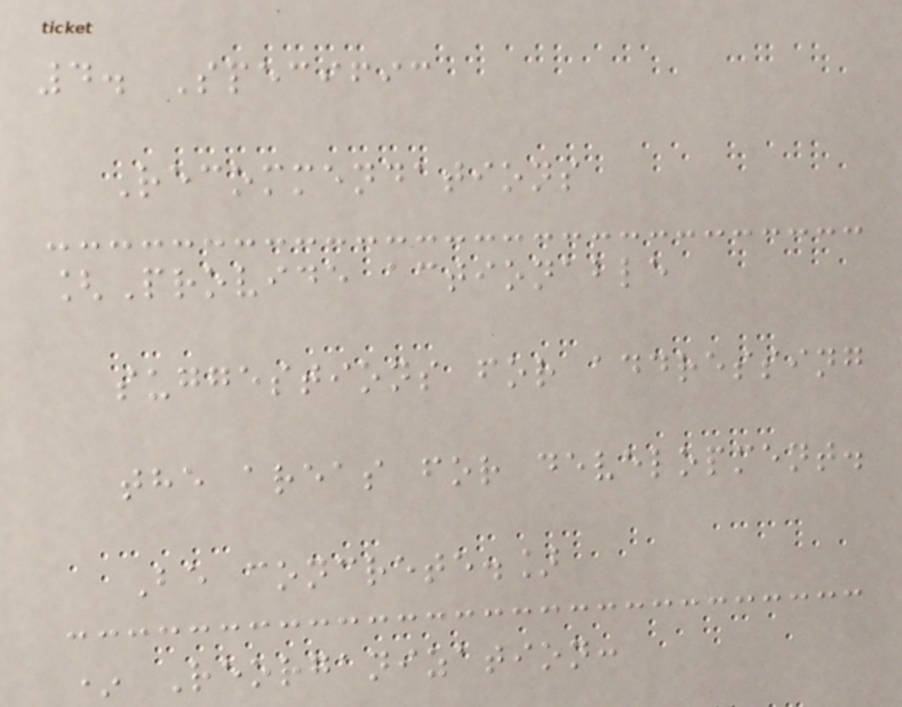4. Specific
Recommendations
[Provide actionable
suggestions for addressing
the areas for development.
Be concrete.]
* Reorganization:
